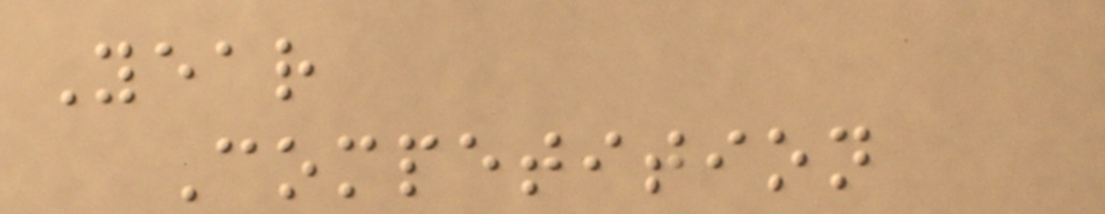Year
Competition
